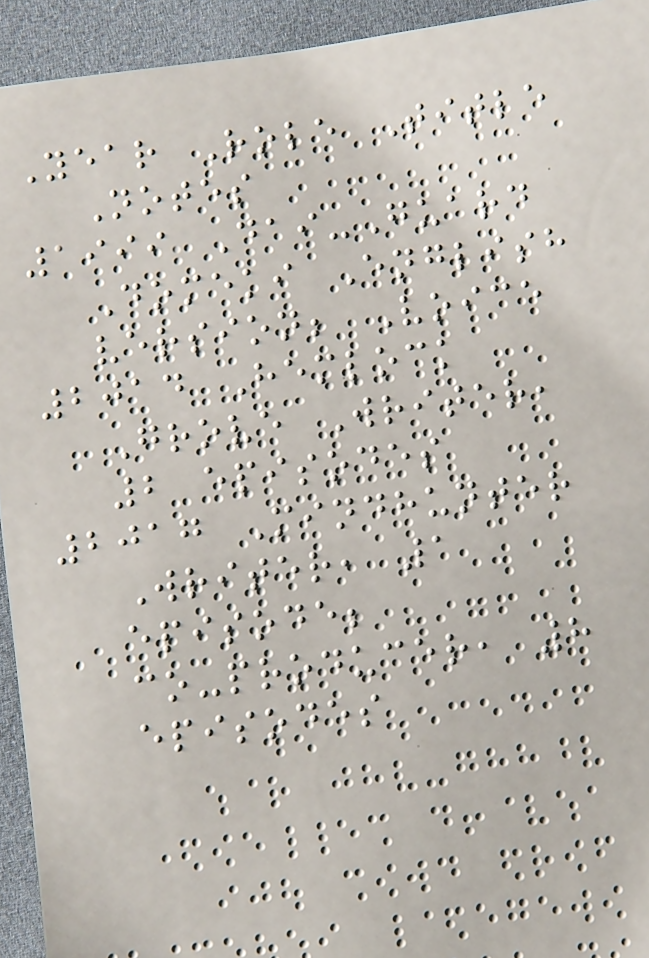Year Role Title
Notes
1999 Dai-Guard
Domeki English
version; Voice
2014 Hemlock
Grove Writer,
2 episodes
2017 Mindhunter
Writer, 1
episode;
co-producer, 8
episodes
